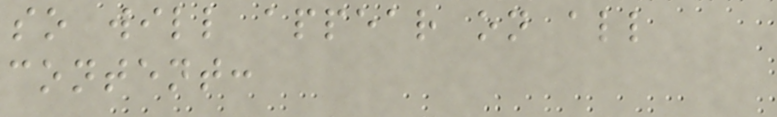so will appear on all
content:
